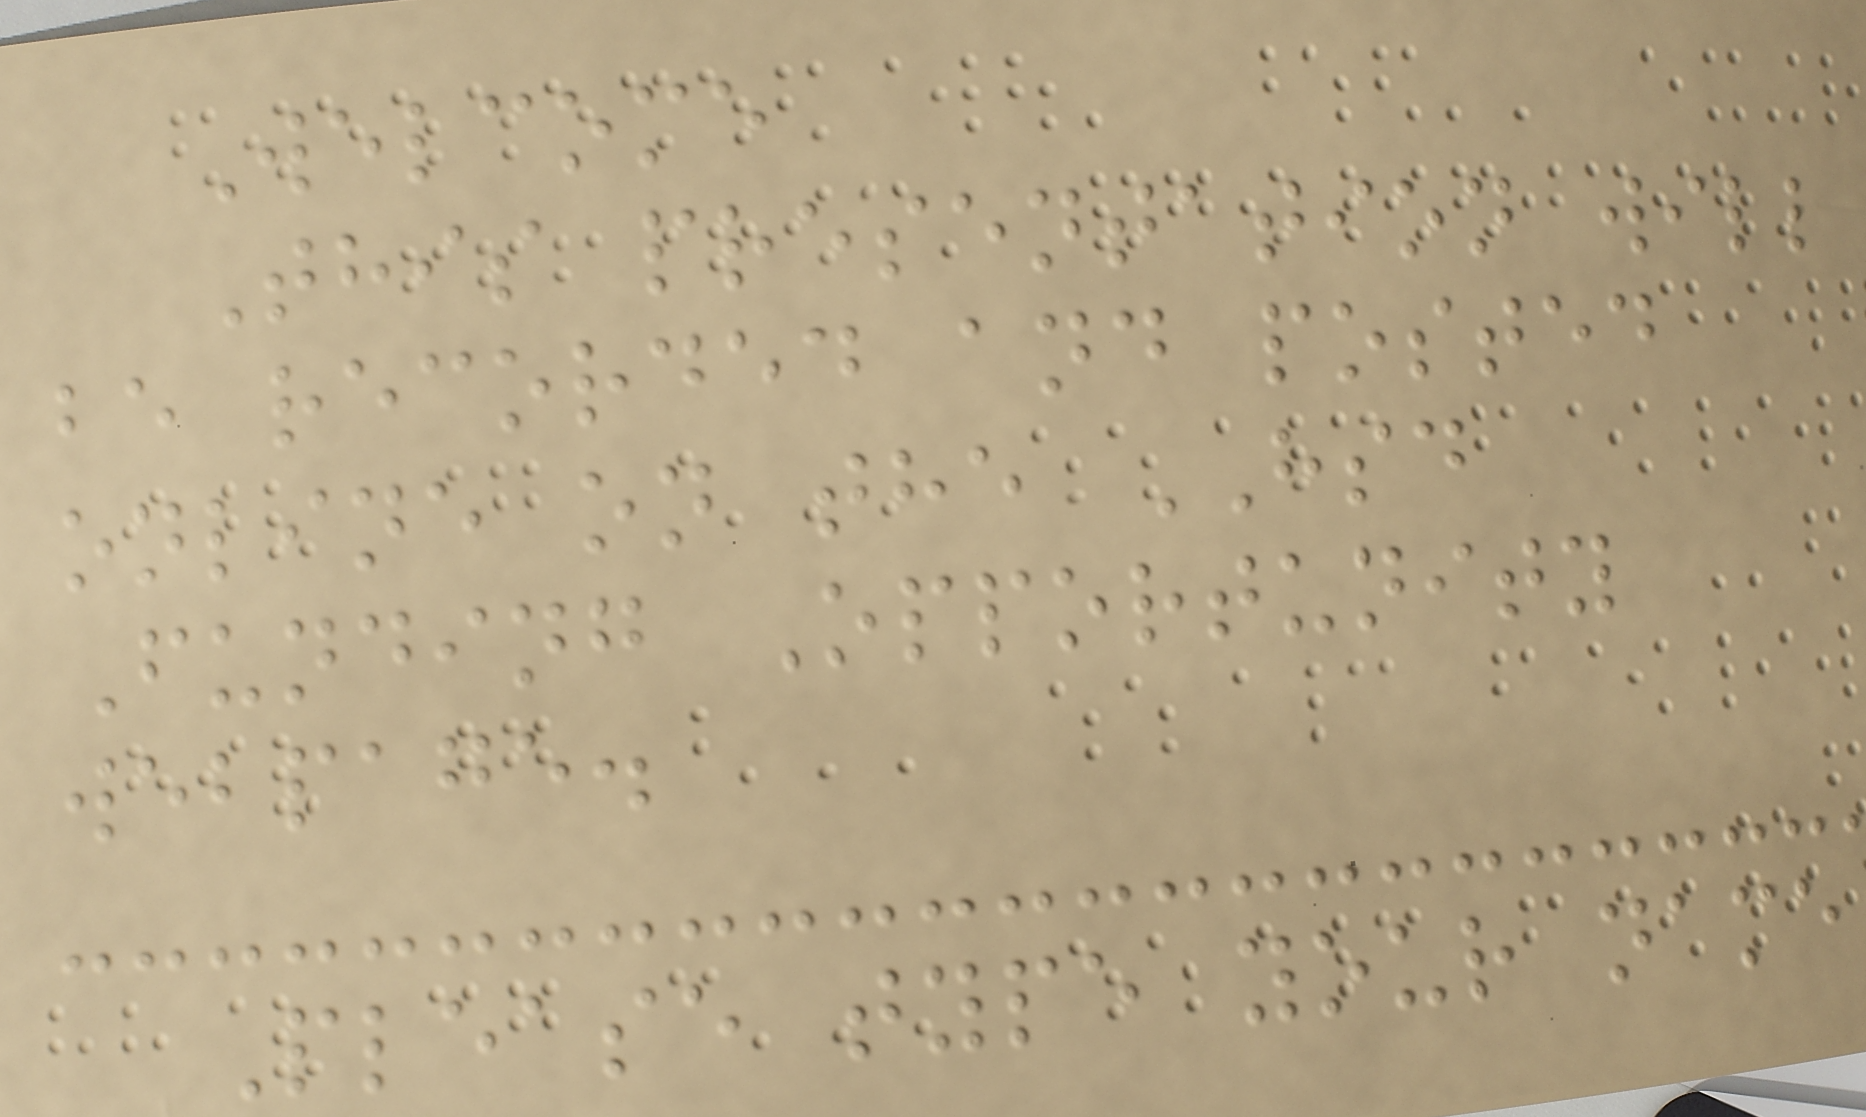Welcome
This presentation will
be recorded and posted
online on the HSD
Funding Opportunity
webpage.
Please type your name
